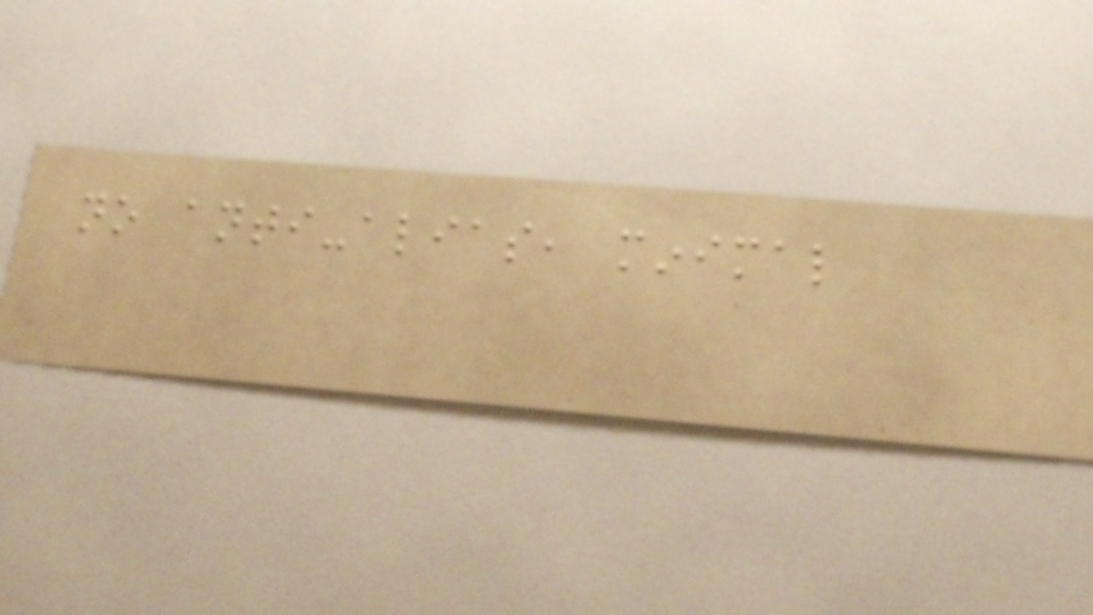no anti-alias, minimal
